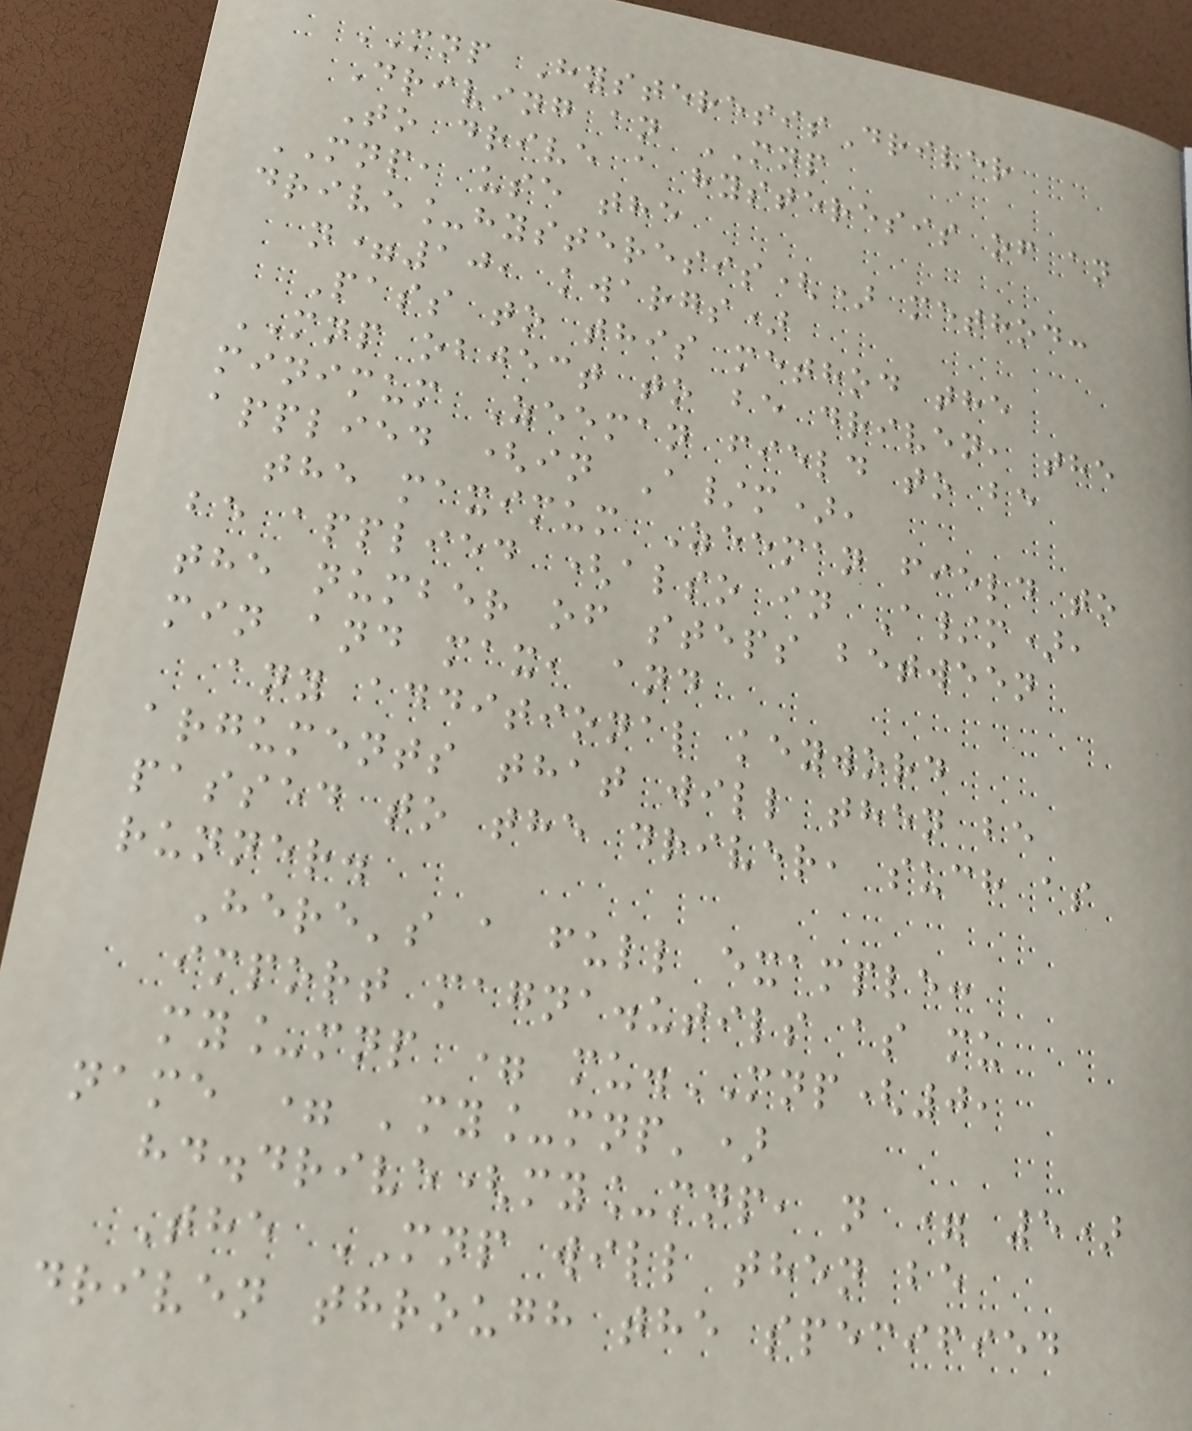MNP HysteresisDriver
Driving an MNP
To drive a hysteresis of an
MNP, use the
drive_hysteresis() method:
n=10, kwargs)
Pass to this method the
MNP object to be driven, the
minimum Zeeman field to be
applied (in A/m),
the maximum Zeeman field to
be applied (also in A/m),
the number of steps between
min and max, and
any additional keyword
arguments that will then be
passed to the driver, such as
runner.
Here's a full example:
import magna.utils as mu
my_mnp = mu.MNP(0,
name = 'my_mnp')
hd.drive(my_mnp, n = 5)
The MNP will then be
driven through the specified
